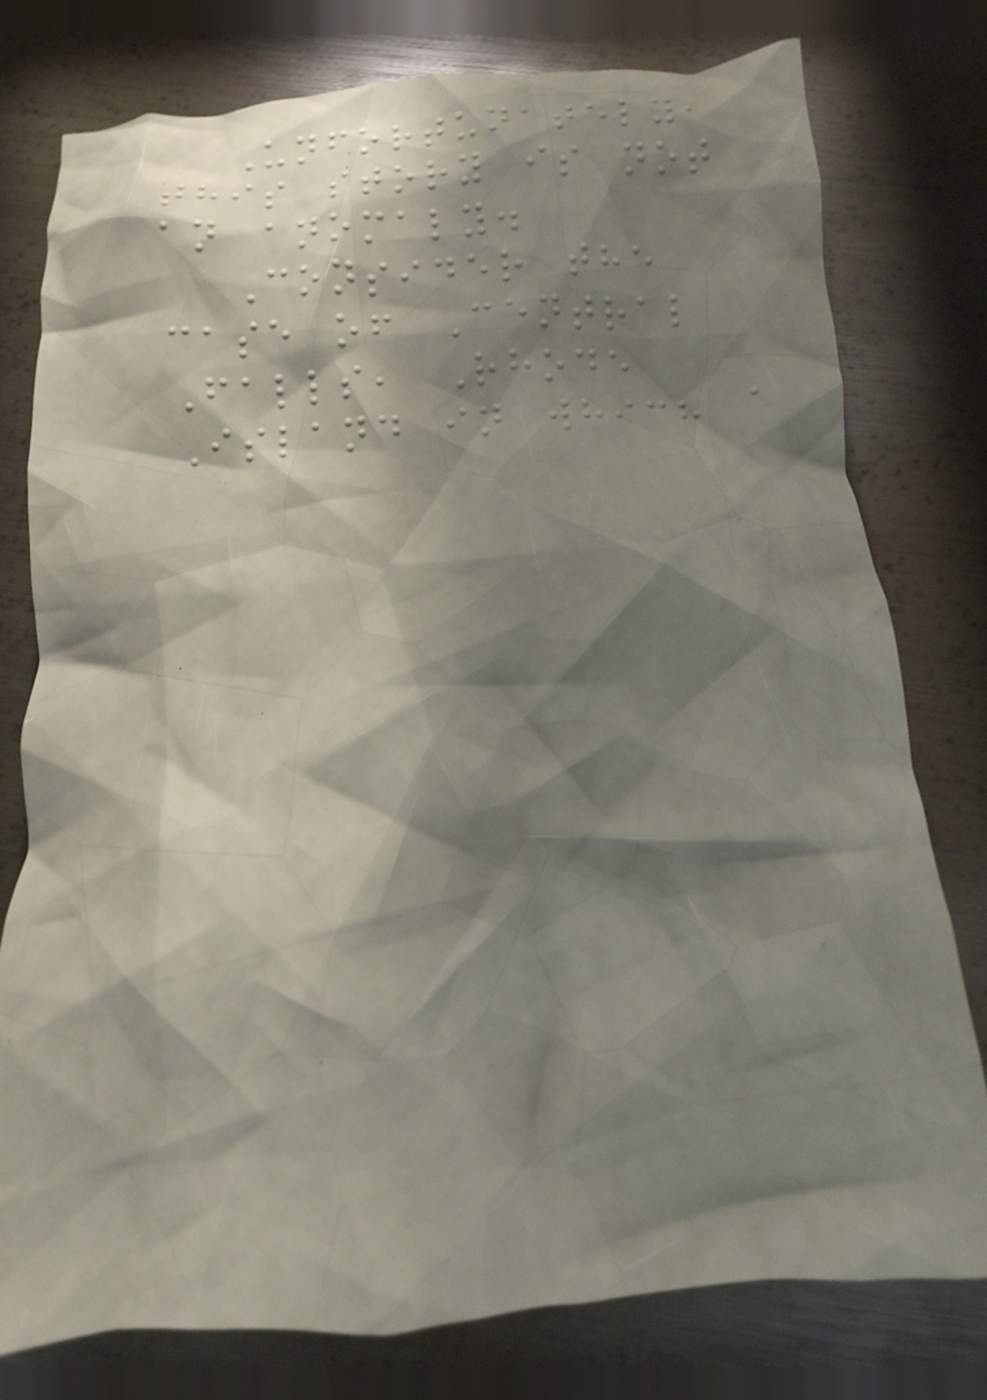Unfortunately,
this story is not
an anomaly.
Consider the
case of Central
Falls, Rhode
Island in which a
